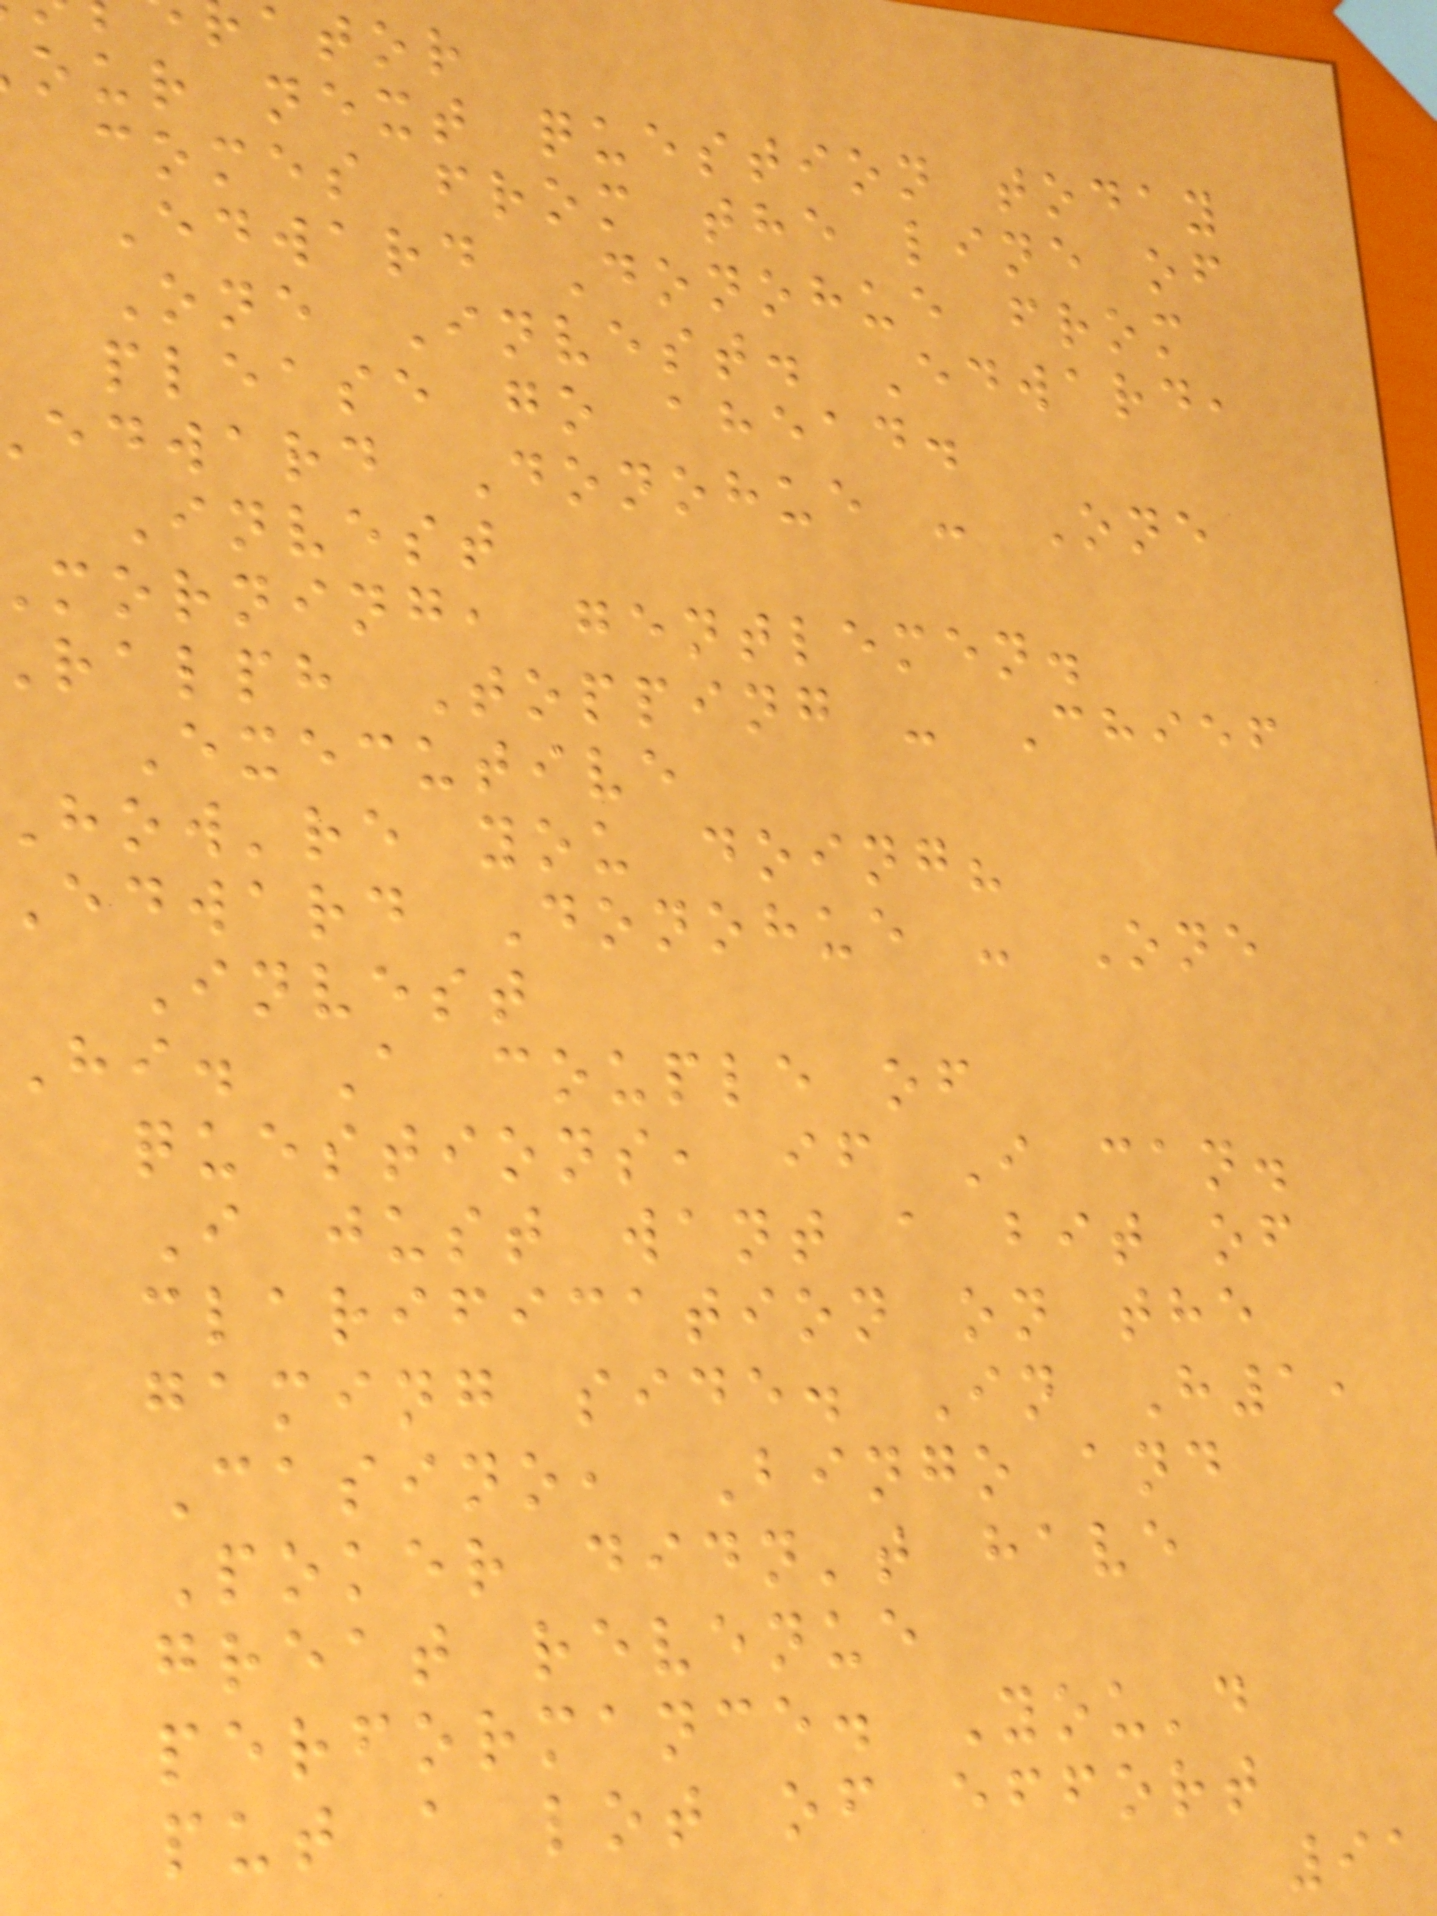ator
our next question today
comes from the line of
Edward Donohue from
One Invest. Edward,
please go ahead.
edward Donohue - One
Invest
morning, gentlemen.
ralph Topping - Chief
Executive
how're you doing?
edward Donohue - One
Invest
Hi. A couple of
questions, if I can.
I just want a bit of
clarification on the
gaming side. In H1,
Casino, Bingo and
Poker didn't have
great revenue
performance. You'd
put a lot of effort
91
